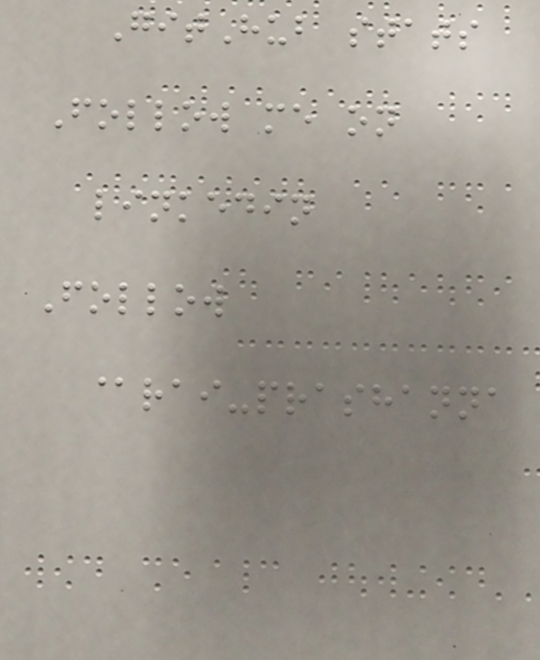GitHub stats
Follow me on
linkedin
Follow
@rai-prashanna
